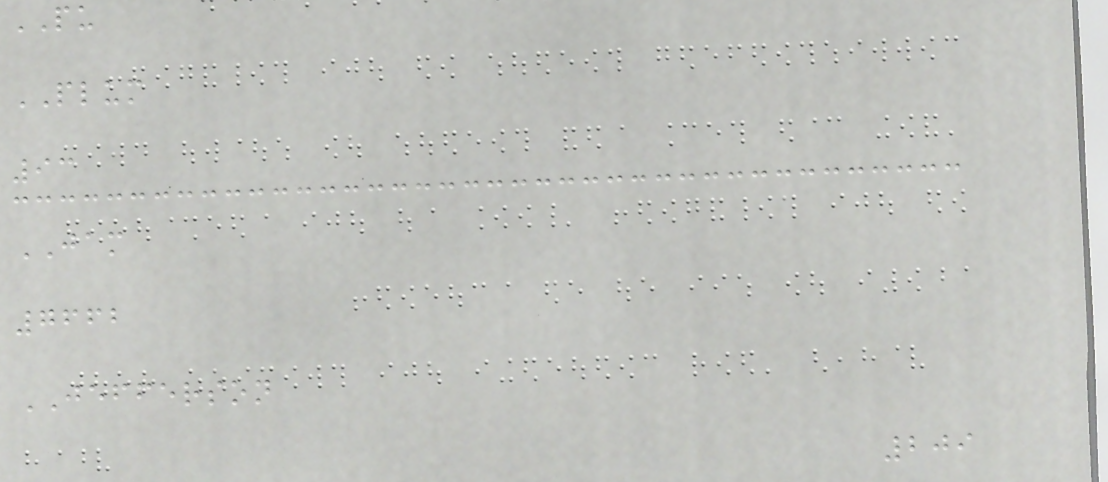PU
PLUM
93
JAM
7662
JEFFERSON
209
